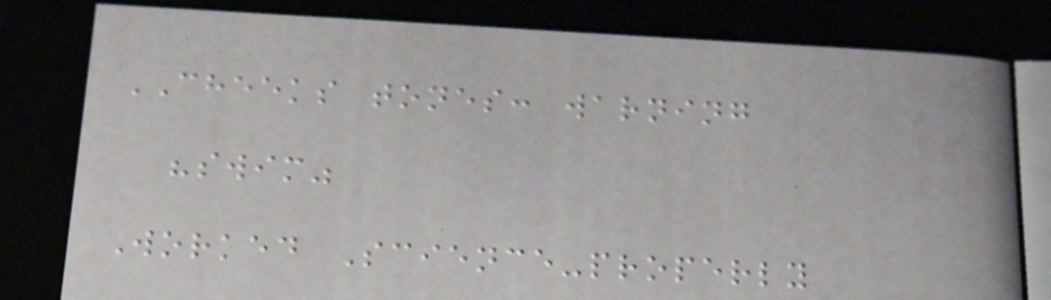CHEEKS tones: warning
"swim"
Worked Science-properly
